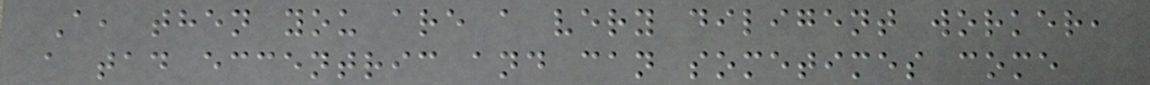A, then you are a very diligent worker,
a tad eccentric and can sometimes come
